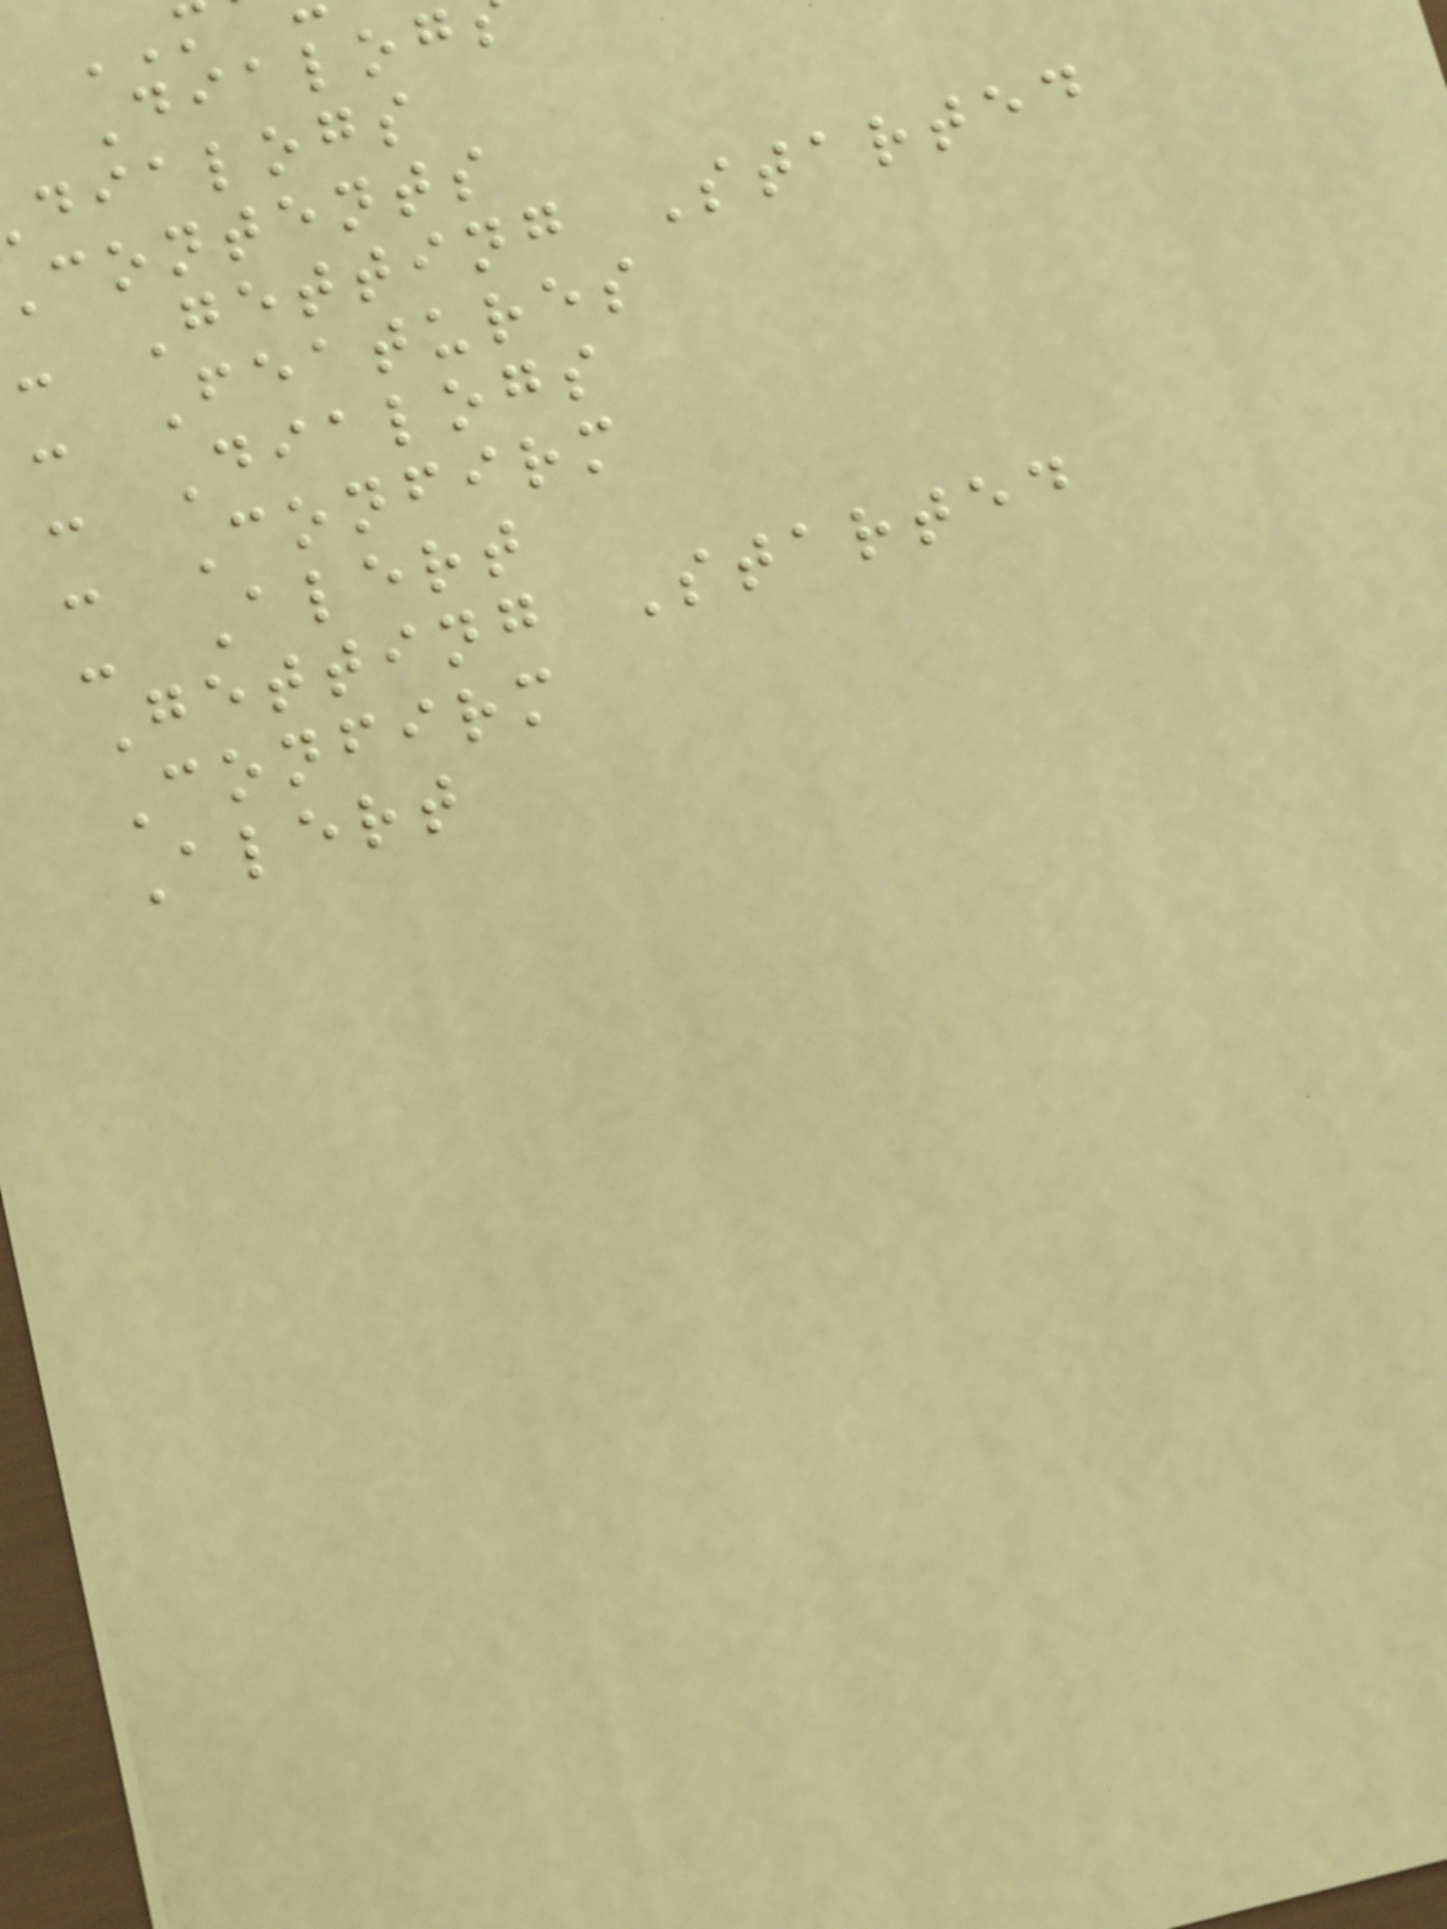Dialog
dialogs
contents
- Getting Started
- Features
- Dialogs
- Confirm
- Alert
Getting Started
Confirm
Alert
